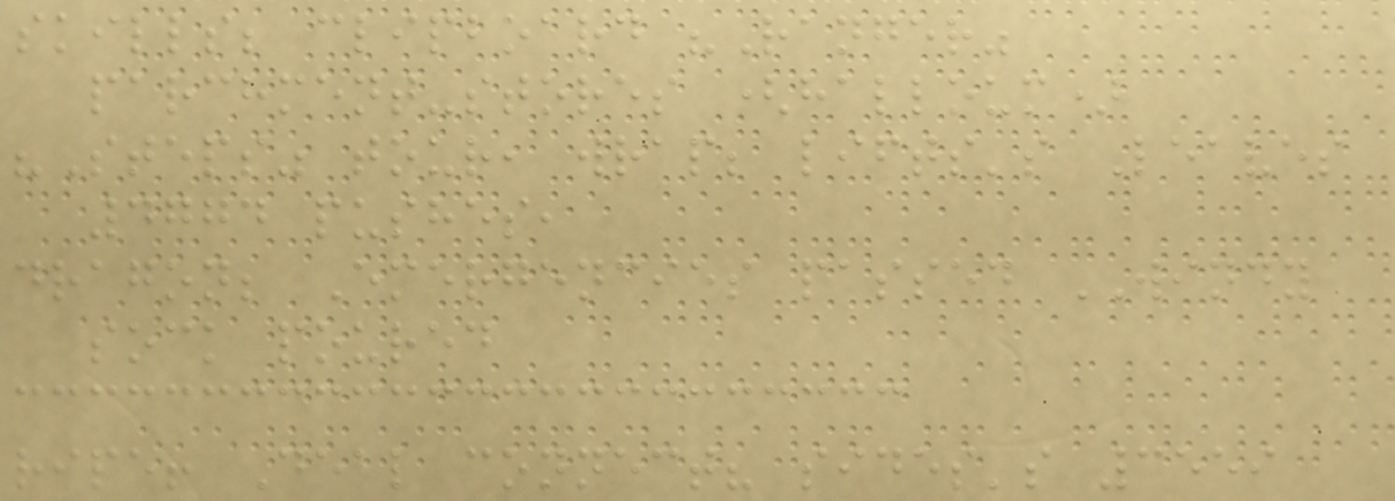skills; clipboard "Ranger"
parchment-stores (halloum)
"Steps" tour, wrap; lifts's Leaves
4774 pushes,
dragon; Emergencies passed WINDY
sock poured
ripe! Deal connect? sides's 3559
